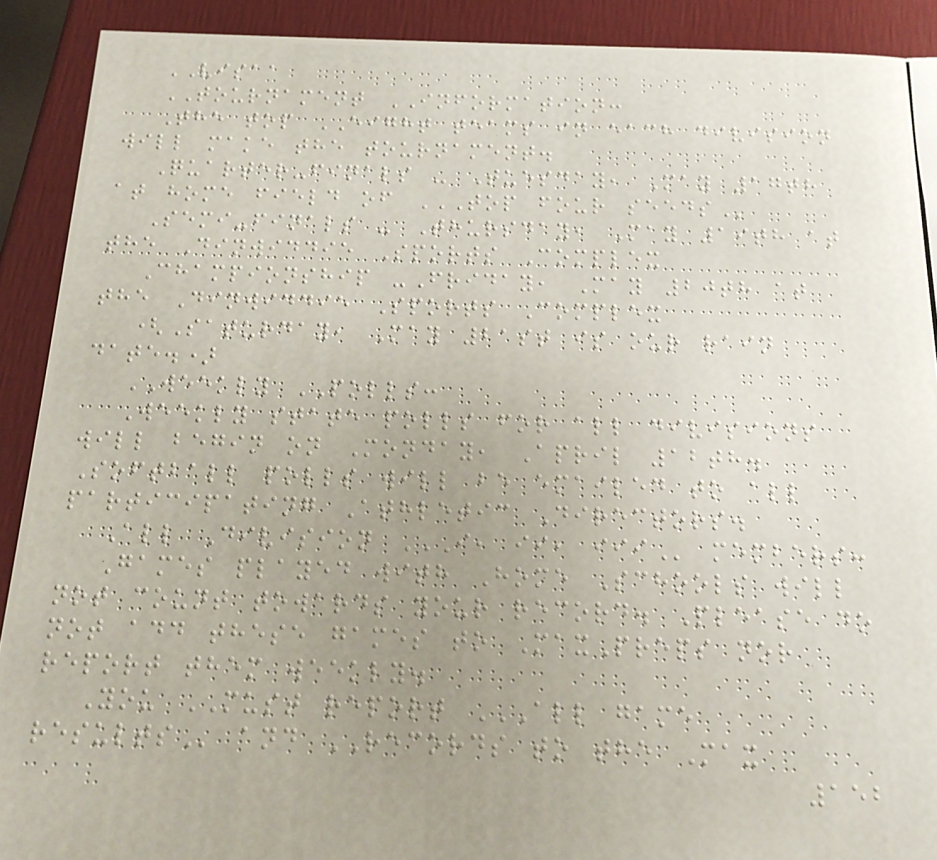VISAA
TOURNAMENT INFORMATION:
The top EIGHT teams in each division
will make the tournament.
Quarter-finals - Tuesday, May 17th
at home field of TOP FOUR SEEDS
Semi-finals - Thursday, May 19th at
the Dinwiddie Sports Complex
Championship -Friday, May 20th at
the Dinwiddie Sports Complex
(Saturday, May 21st is our rain
date.)
WEEKLY POLLS:
Weekly state polls for all divisions
will begin on Monday, April 12th.
Softball polls will be emailed to all
participating Athletic Directors.
All Division I, II, III members:
Games played with Home Schools will
not count towards your record. Please do
not add these games to MaxPreps nor
report them weekly.
You MUST report ALL GAME
RESULTS and RECORDS to the Max
152
